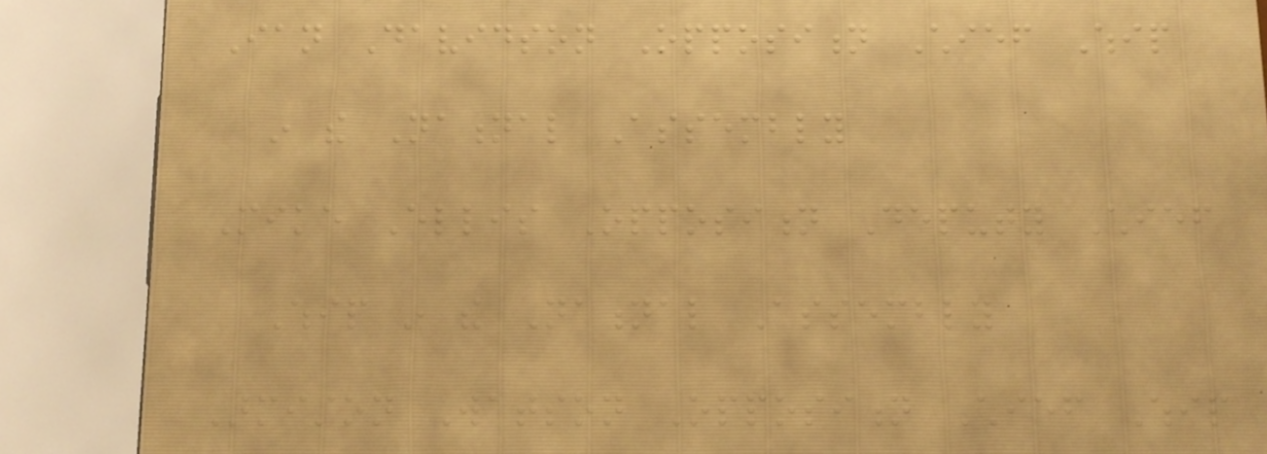Ian Davidson Opposition Chief Whip
in the National Assembly
Mike Ellis Opposition Deputy Chief
Whip in the National Assembly
Armiston Watson Opposition Chief Whip
